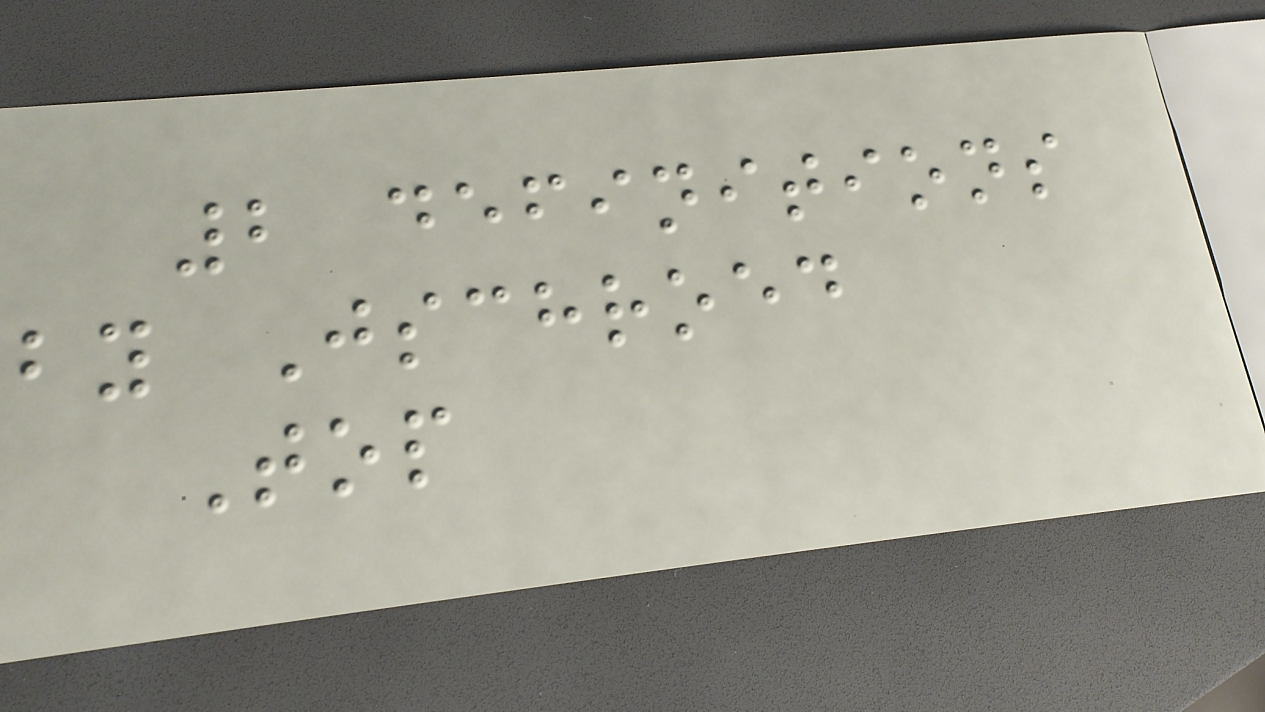2 definitions
by Jschroed
Top
